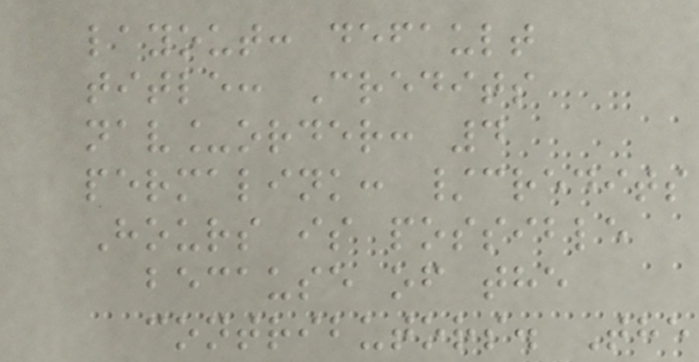layout: default
title: Credits
nav_order: 4
permalink: /credits
Hours is possible
because of the
contributors. The
